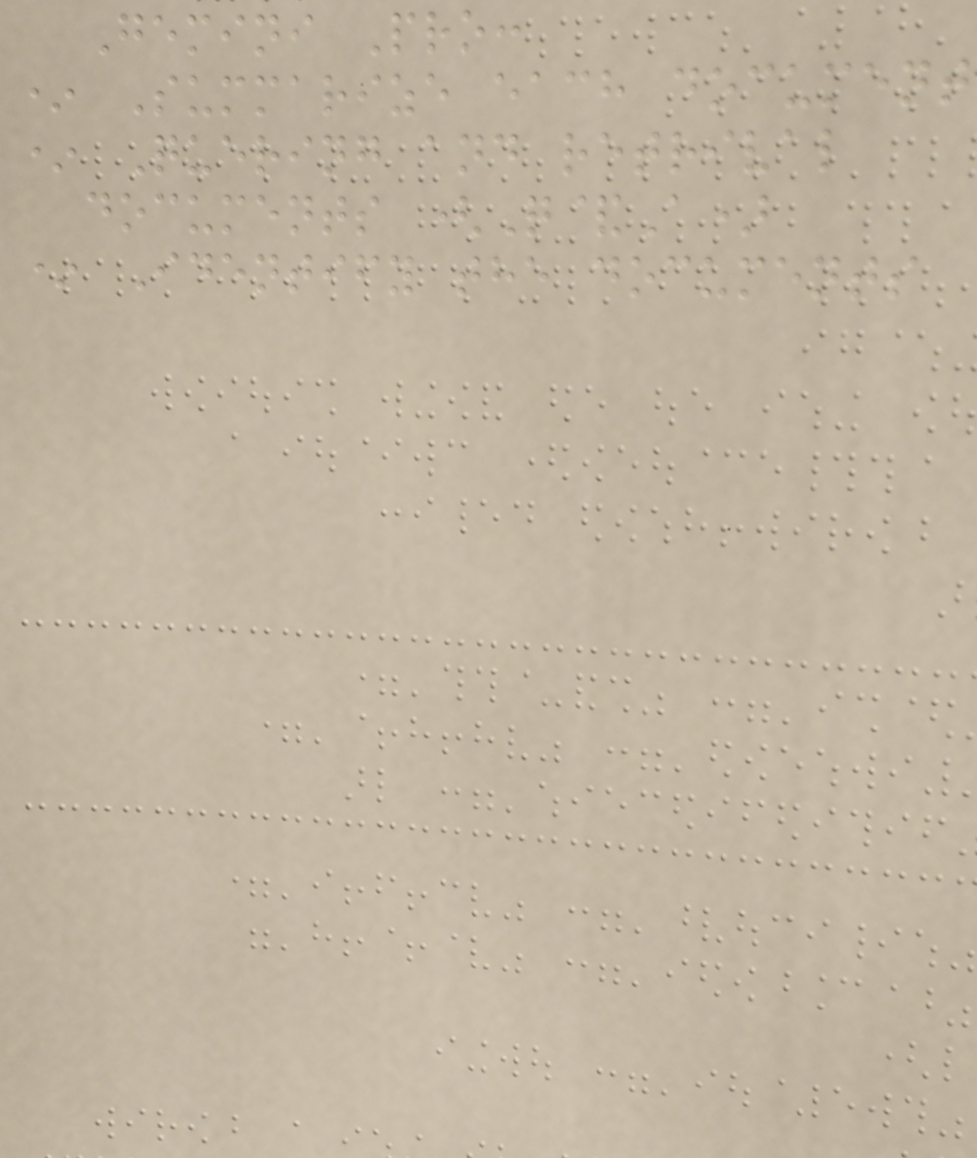Gemini Pro:
* Summarize each document
* Quering and retrival
documents (Q&A)
* Identify the documents
